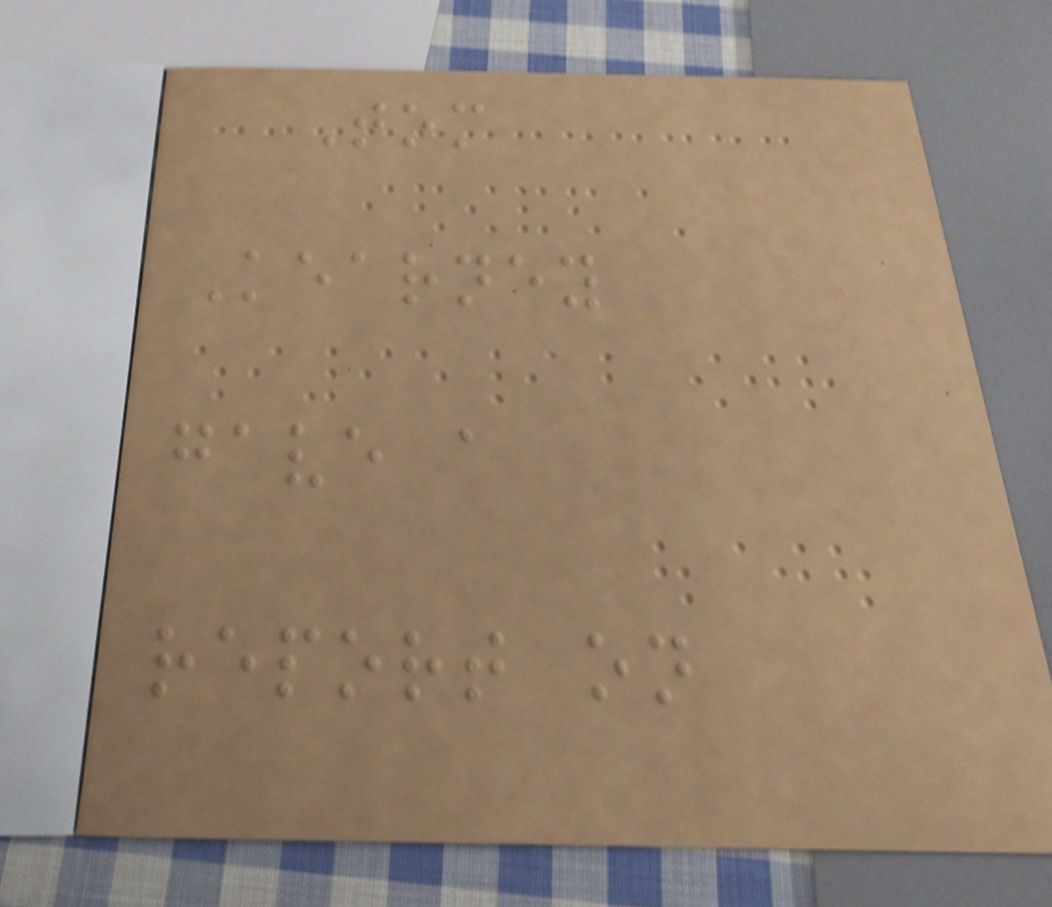Tom
Kearney
gave a
report on
